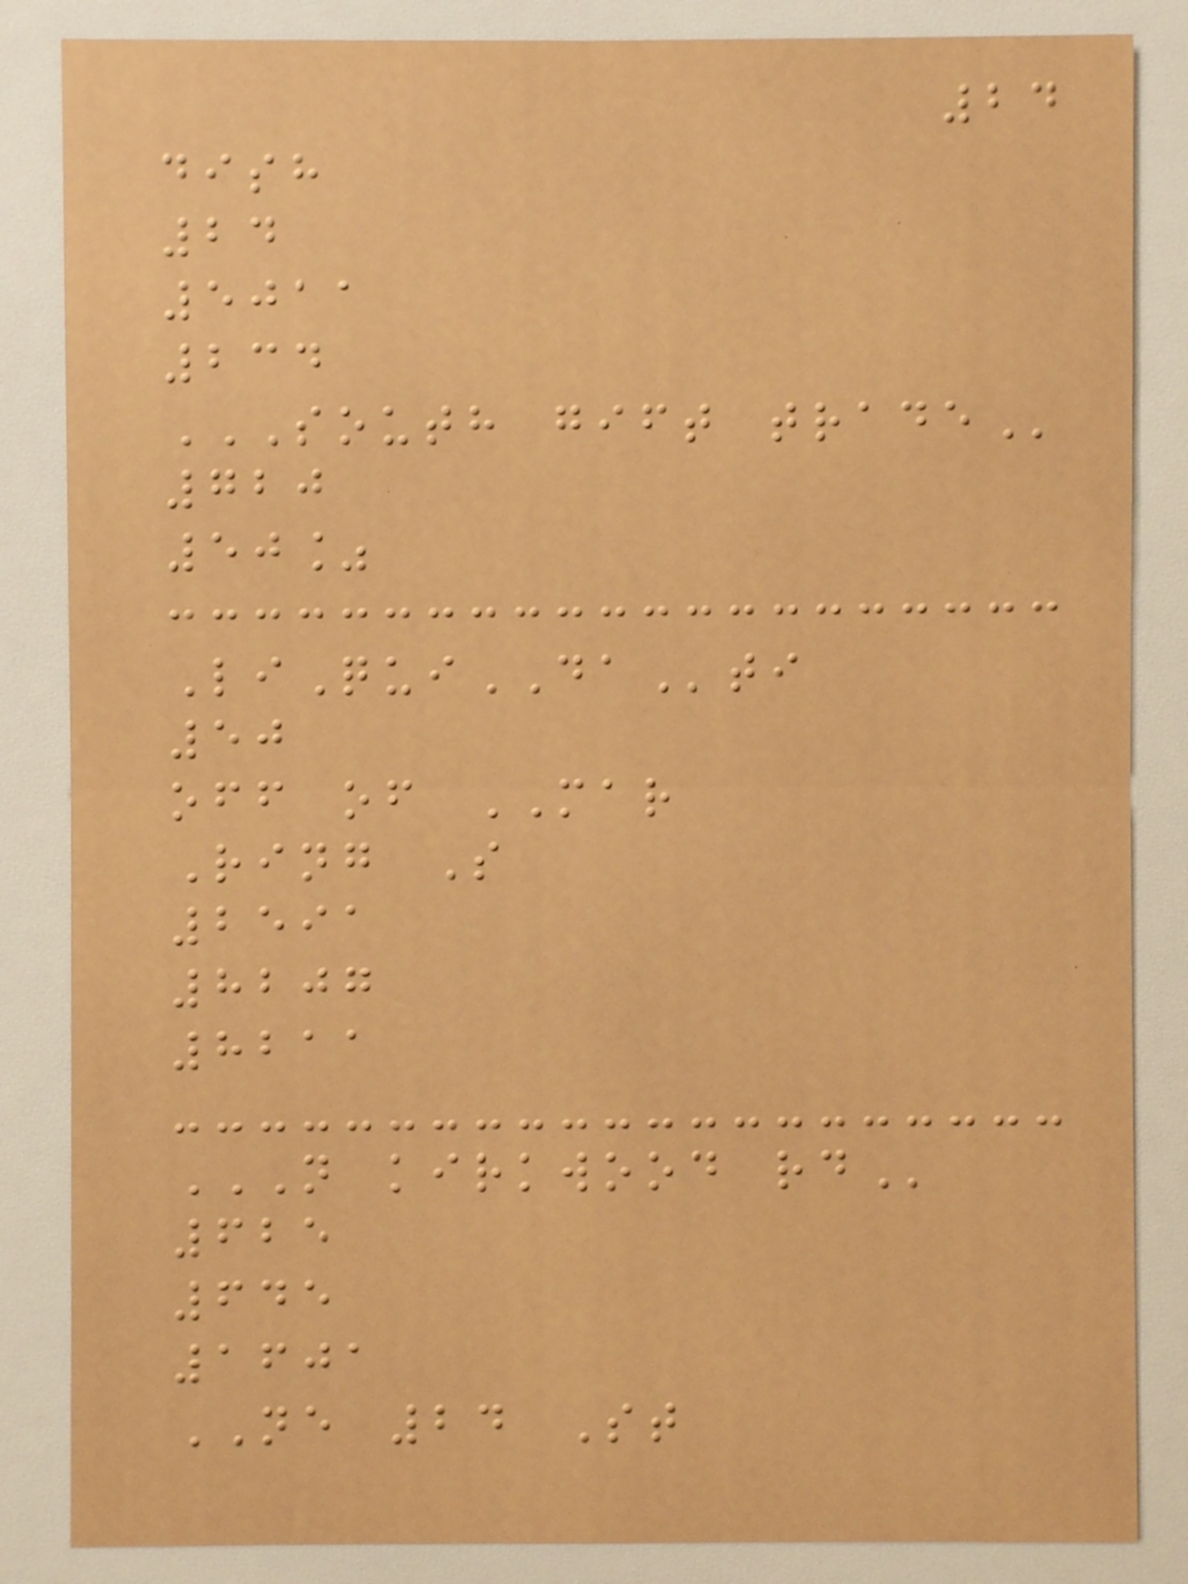24
dish
24
5011
234
SOUTH GIFT TRADE
720
50%
LiQuiDAti
50
off of MAR
Ring S
2591
8207
8211
N KIRKWOOD RD
625
645
1601
NE 24 St
